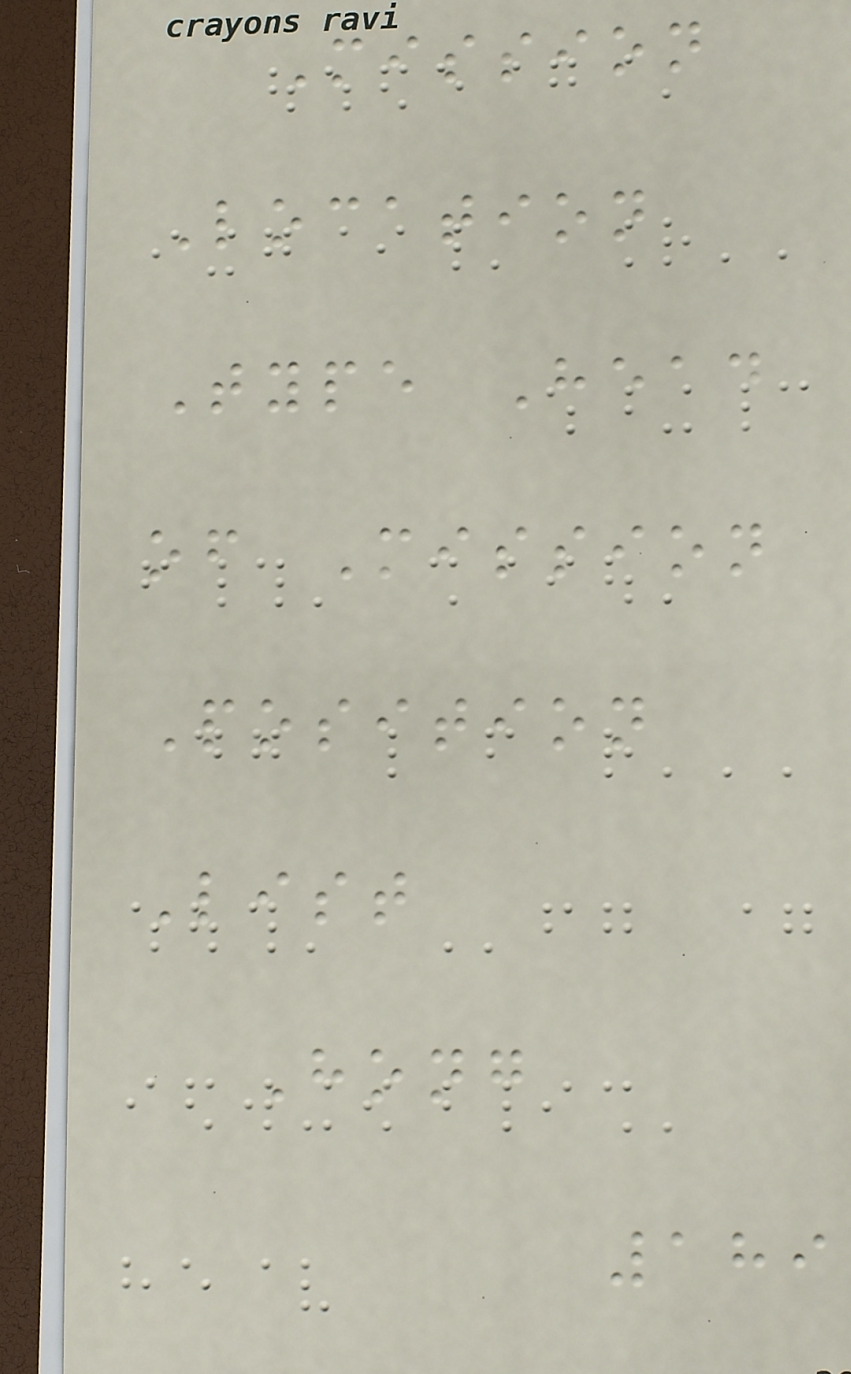Mission
Location
Type Head
of Mission
Position
List
Hong
189
